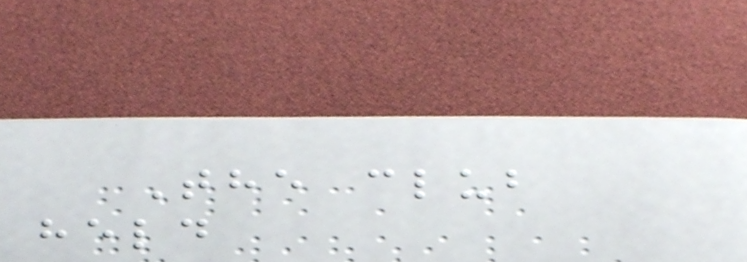The club
held
